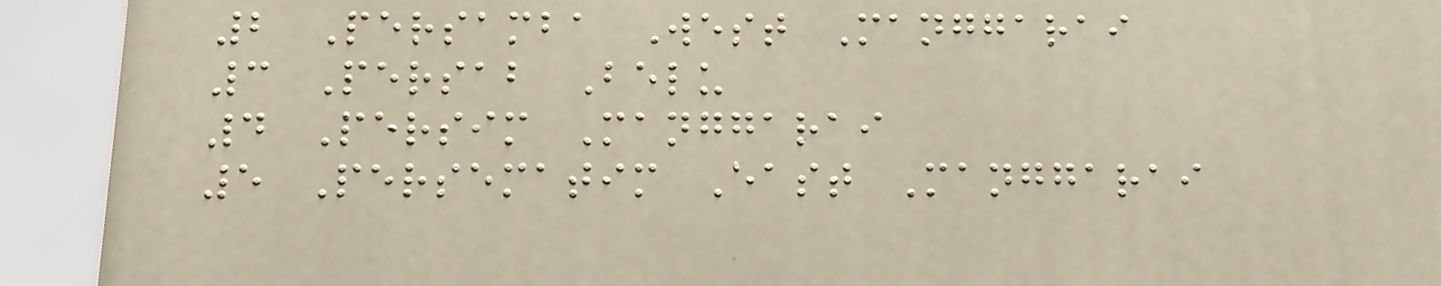2 Persamba West Manggarai
3 Persab Belu
4 Persim Manggarai
5 Persematim East Manggarai
